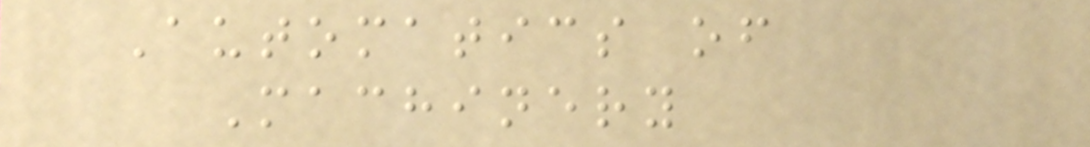Automatics of
Machinery
